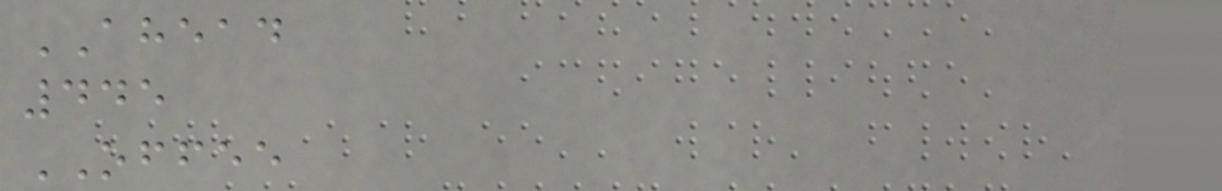AHEAD
445
OFFEE
